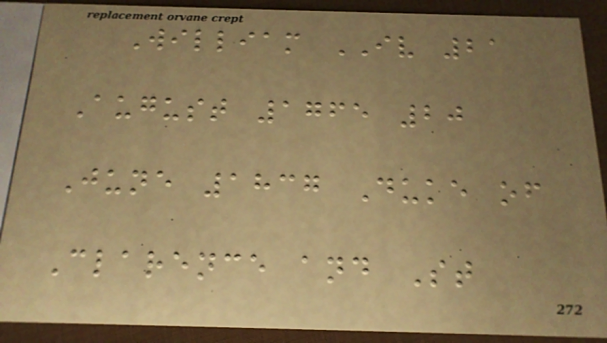William IV 21
August 1765 20
June 1837 Duke of
Clarence and St
